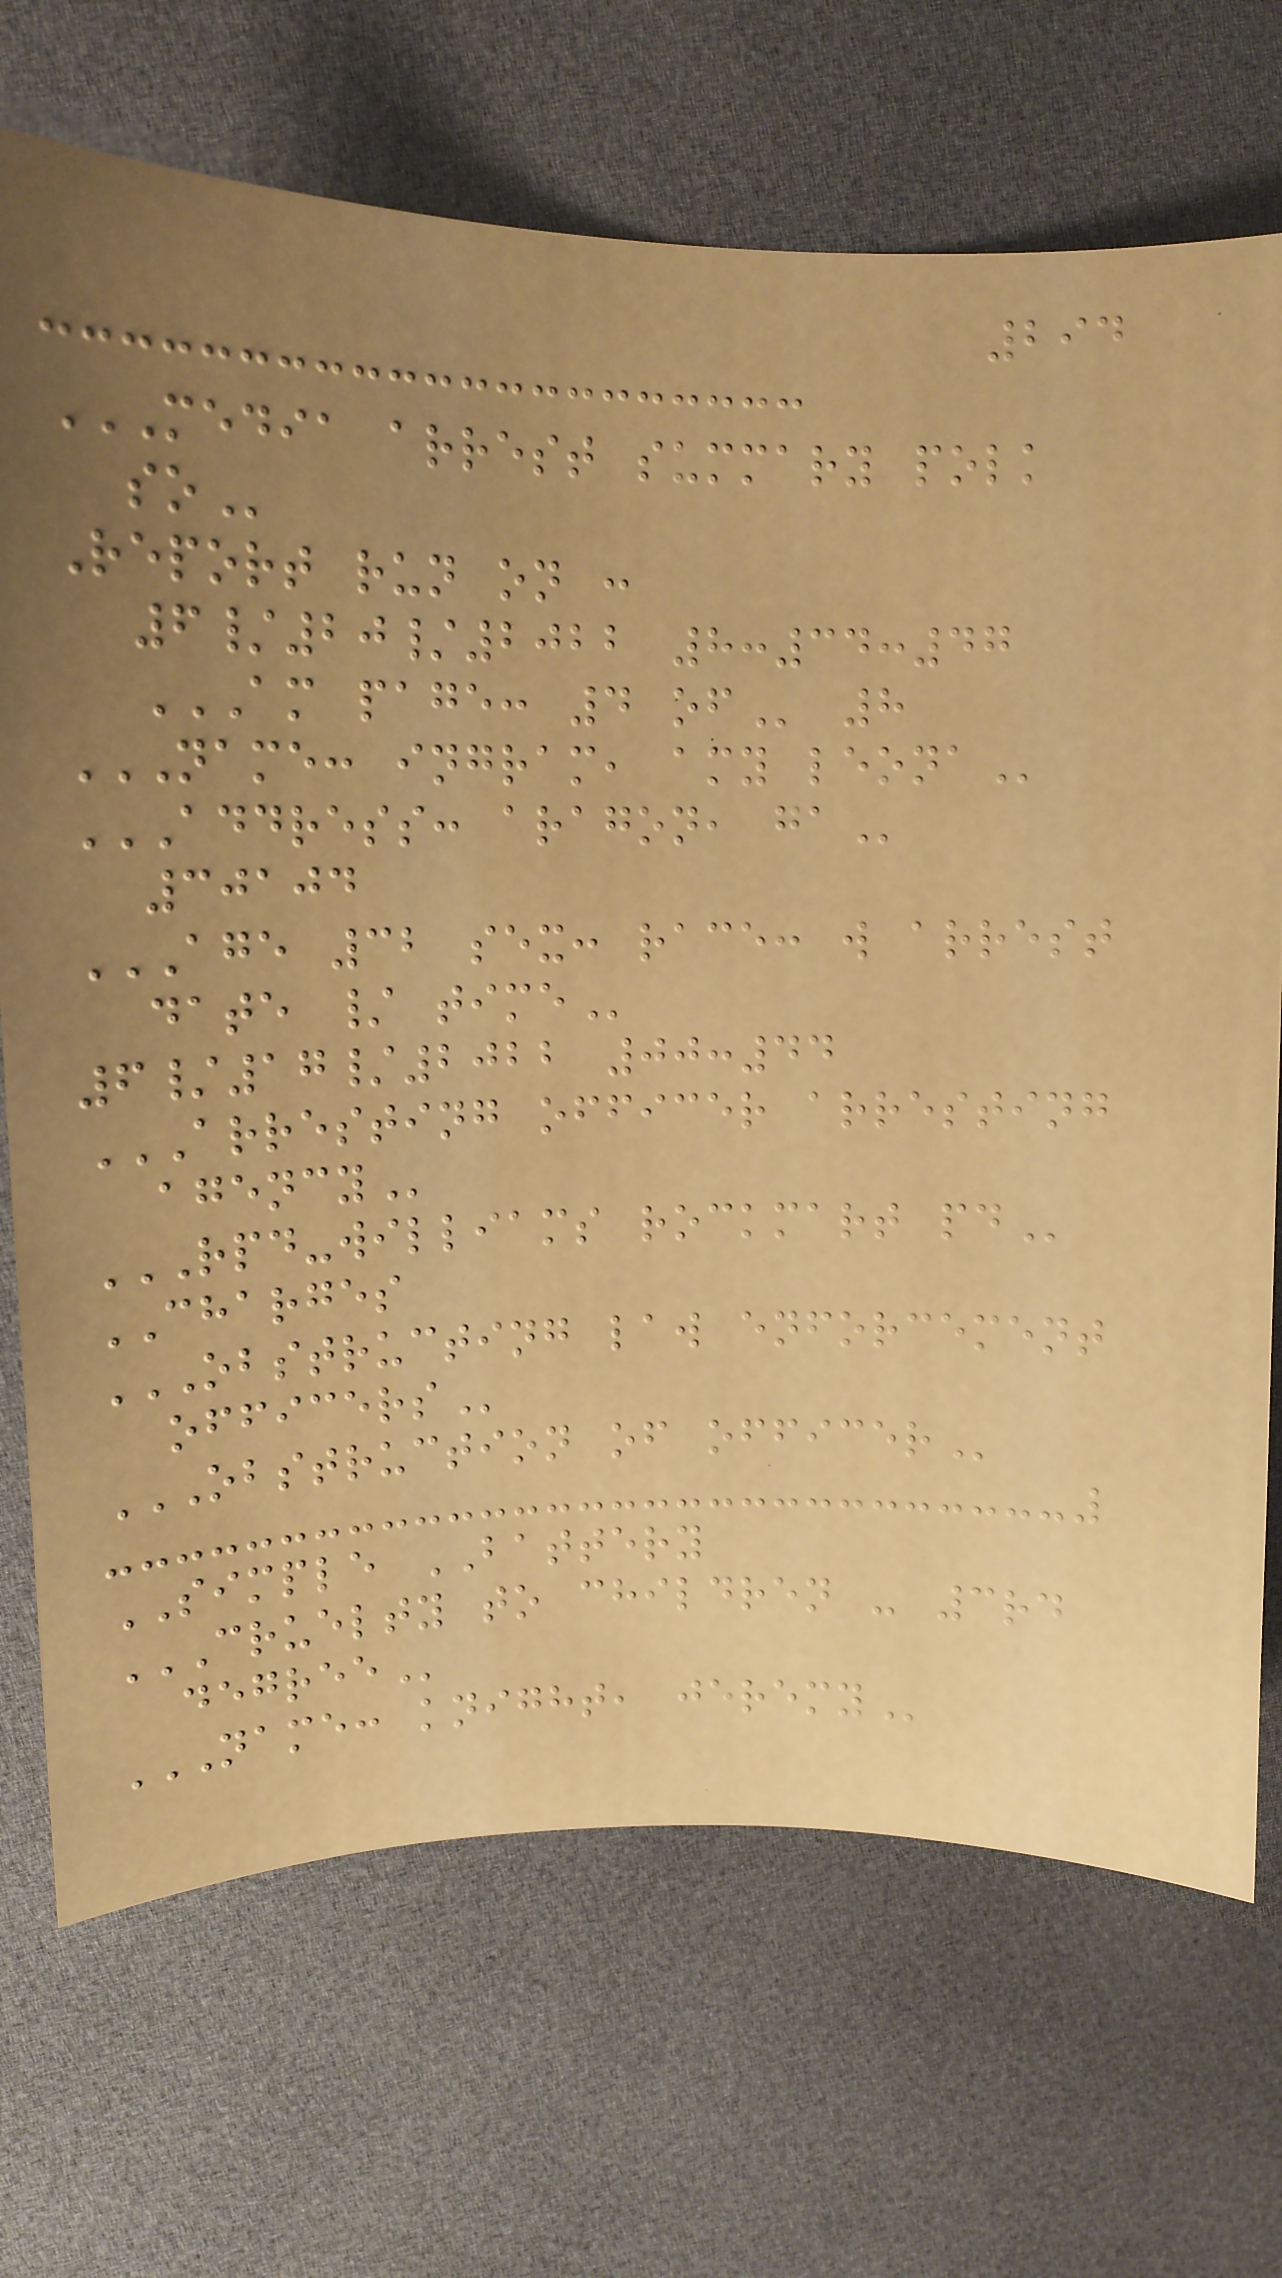294
MEDIA ARREST SUMMARY POLK
SO
Report run on :
6/20/2022 8:34:47
AM PAGE: 4 OF 8
NAME: INGRAM, AMY LEONA
ADDRESS: ARAGON, GA
30104
AGE 32 SEX: RACE: W ARREST
DATE / TIME
6/17/2022 00:44
ARRESTING OFFICER ARRESTING
AGENCY
RPD-WILLIAMS ROCKMART PD
CHARGES
OBSTRUCTING LAW ENFORCEMENT
OFFICERS
OBSTRUCTION OF OFFICER
SIMPLE BATTERY
CRUELTY TO CHILDREN - 3RD
DEGREE
NAME: KNIGHT, JEREMY
